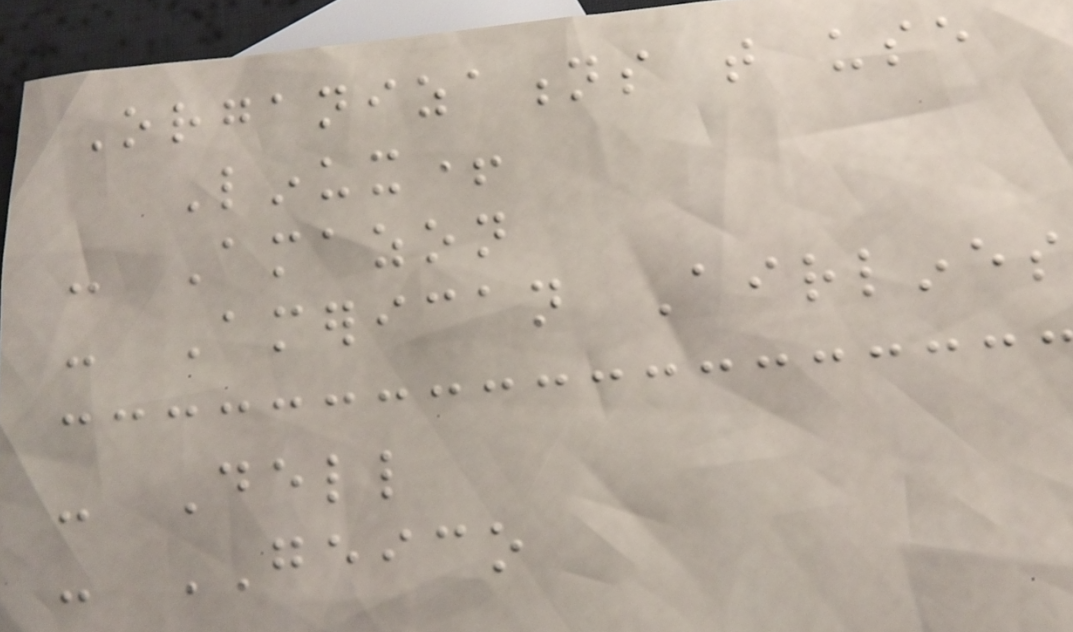Organizations that use
Linux+
- Amazon
- American Airlines
- Dell
- GEICO
